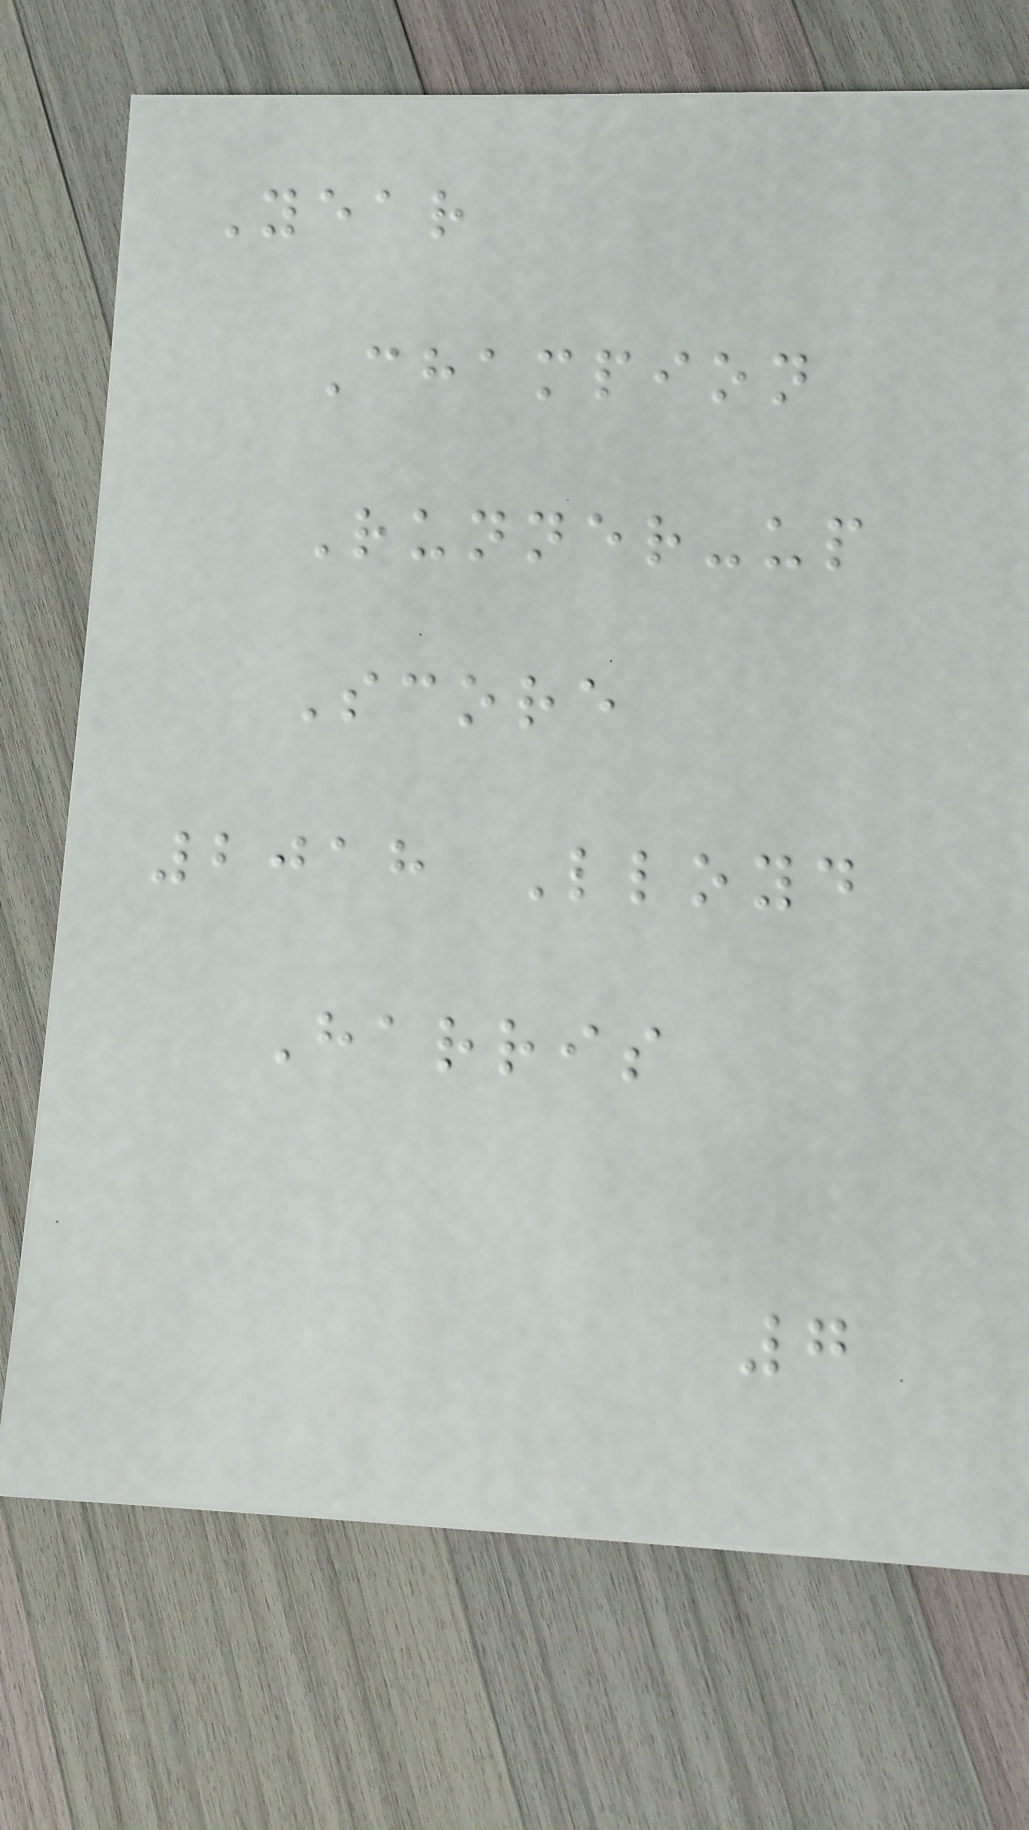Year
Champion
Runner-up
Score
2018 Lloyd
Harris
7
